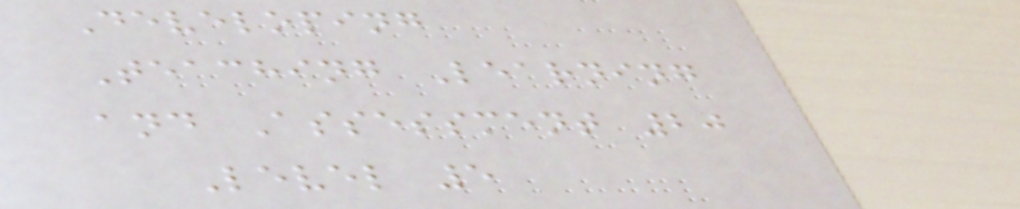Developing
Teaching Learning
and Assessment 20
Level 5
